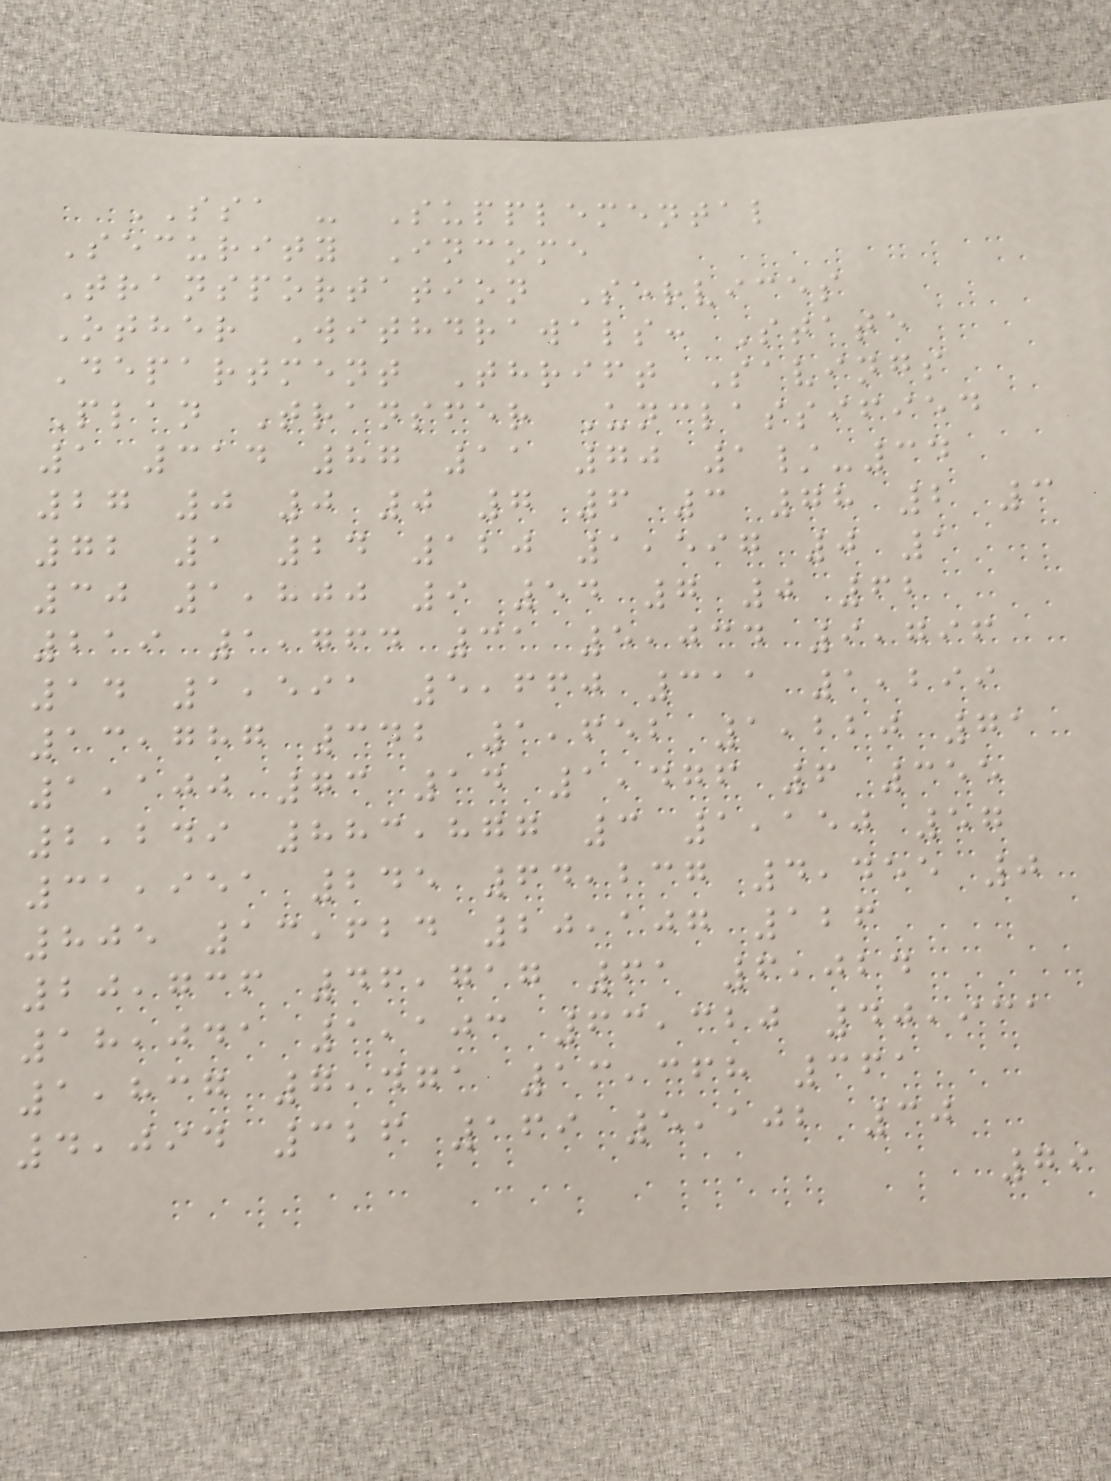SSA - Supplemental
Security Income
Transportation Services
Other Withdrawals: State
Department Thrift Savings
Plan Transfer Unclassified
1 314 87 11 70 1/-34
27 0 0 0 7 6 3 78 2 3
72 1 24 120 1,597 0 1
30 1,800 9 54 7 0 62
219 1,764 31 5,034 9,796
14 1,591 5,660 311 1,299
13,787 342 1,652 1,220 71
1,100 73 14 1,476 6 355
2,249 883,877 3 1,150 57
31,951 245 64,237 4,455 0
805 13,624 20,107 126
20,736 46,717 61 6,024
18,041 1,103 63,320 40,931
1,837 7,471 13,368 361
4,094 326 169 5,102 30
79
